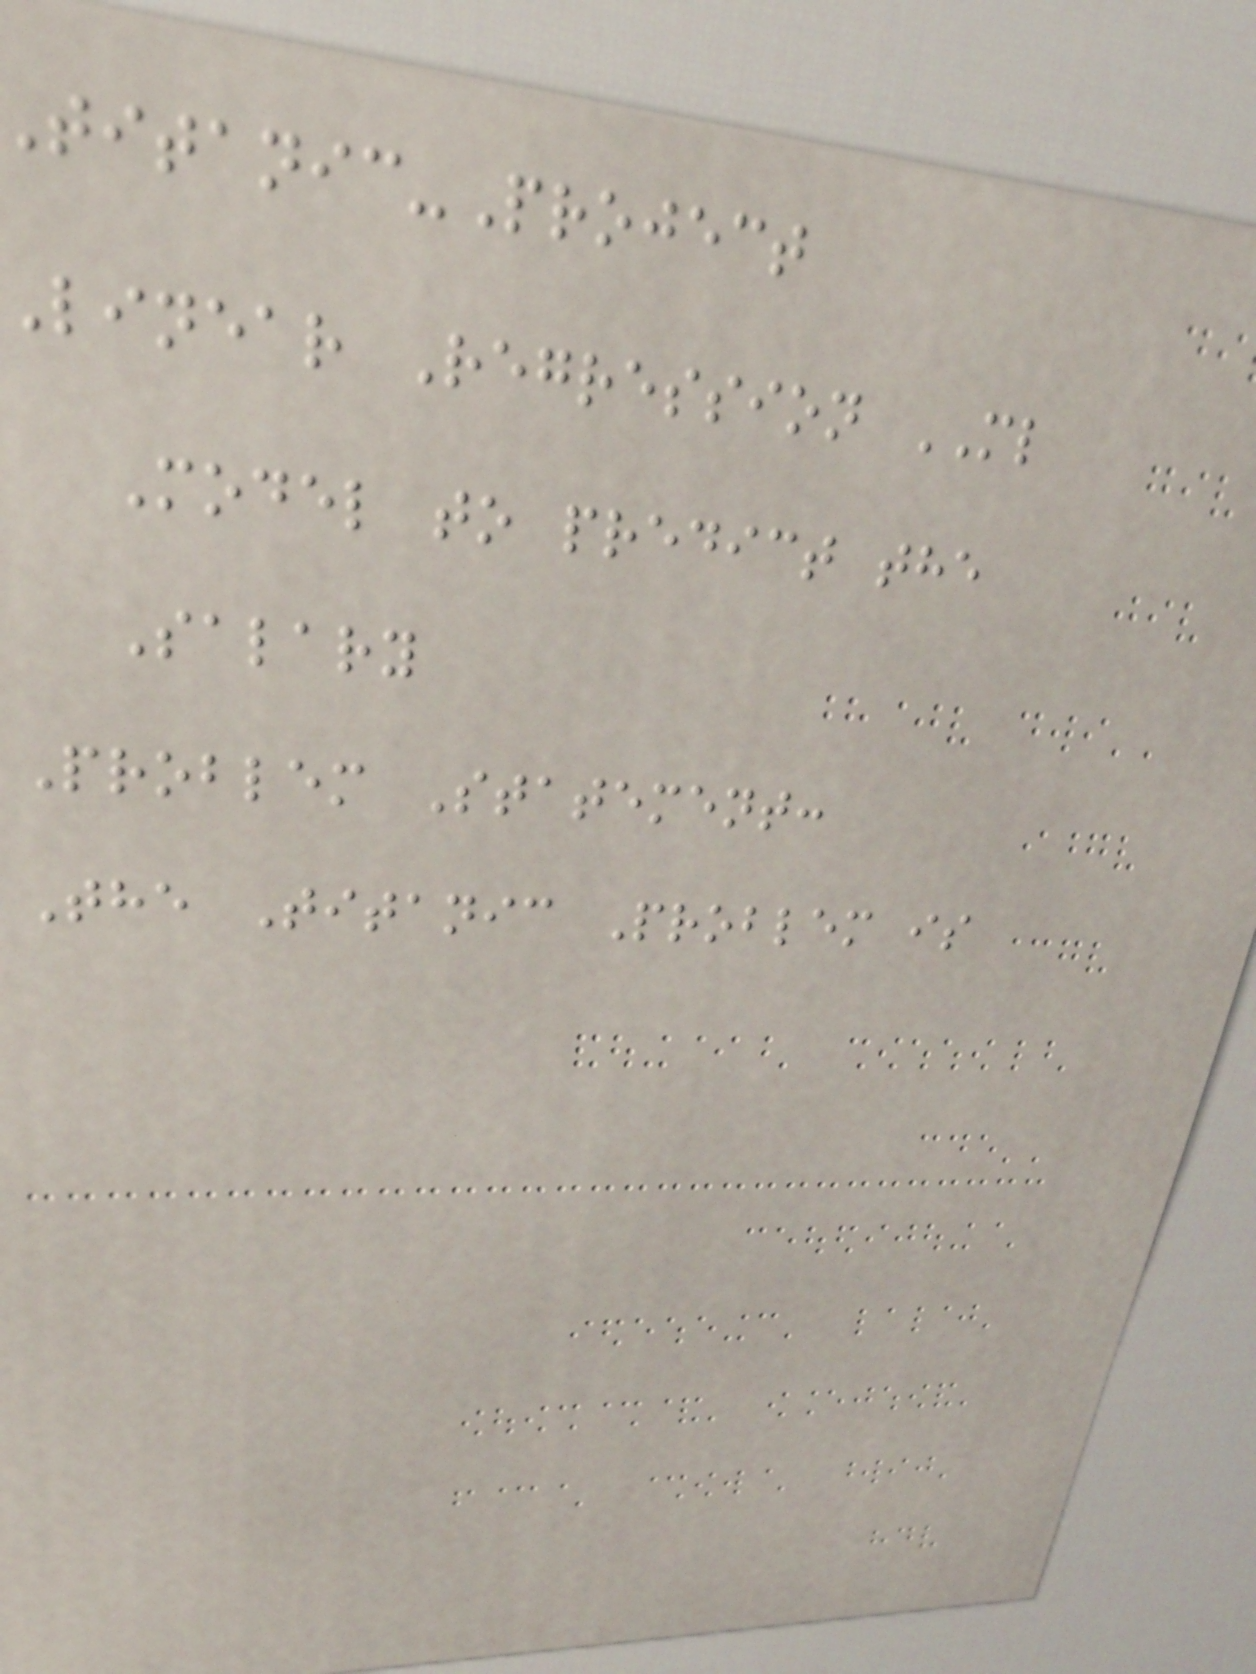itanic-Project
linear Regression ML
Model to predict the
Salary
Problem Statement:
The Titanic Problem is
